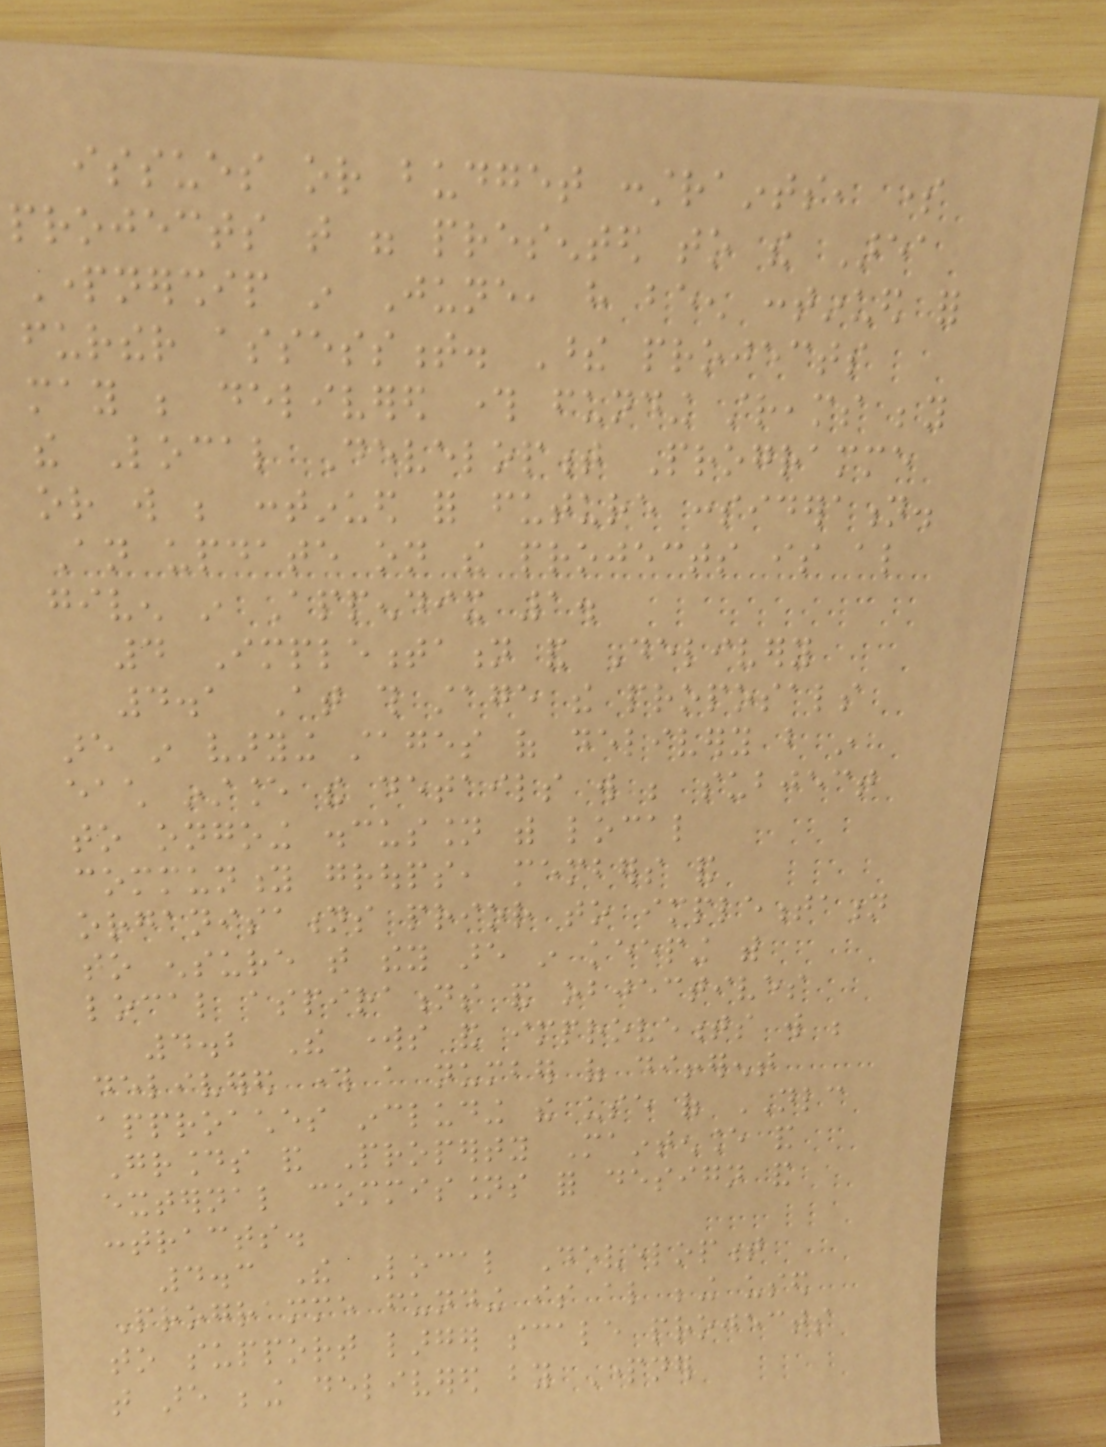issues or budget constraints, some
projects that were presented to the Area
Partnership in June, have been continued for
further assessment. These projects
may be delivered through funding streams beyond
the Local Development Programme
or will be continued for future consideration.
An update on the projects is also
given in Appendix 1.
4 Implementation and Delivery
4.1 At this stage the proposals
are in varying stages of delivery but in
each instance the details will be subject
to ongoing discussion with local
community groups, members and
organisations prior to implementation
to ensure that they are in keeping with
local aspirations and objectives
4.2 The works and improvements will be
delivered through a number of different
approaches including the use of NLC
Grounds and Property Maintenance and
external commissions for design and
contracts.
4.3 The Local Development
Programme funding is also being used
to support larger scale projects
that are being delivered by Partner
